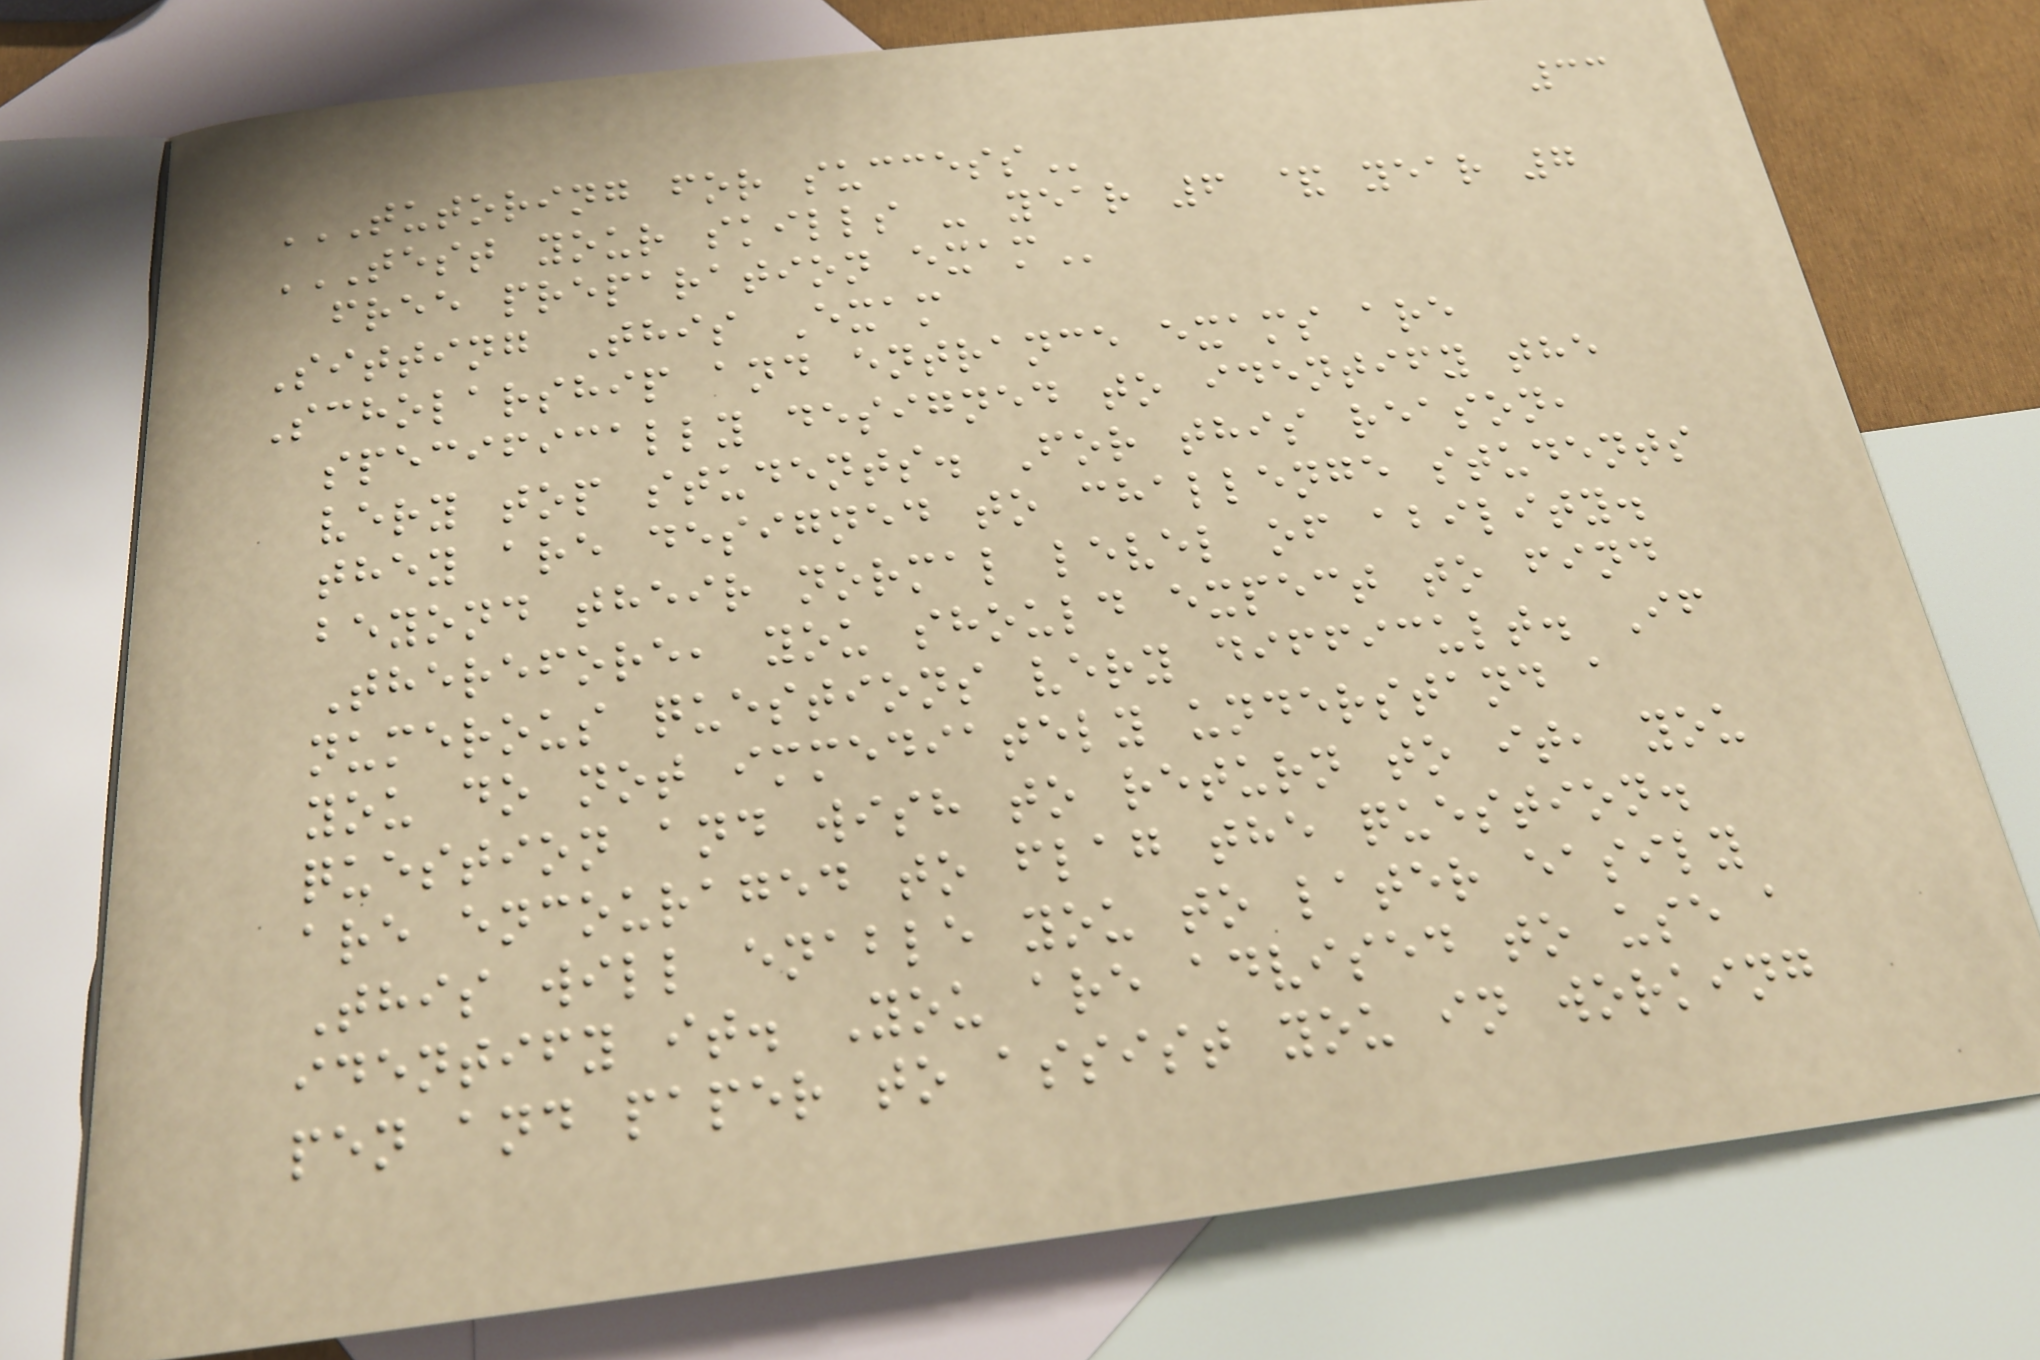33
TUTORING FOR SUCCESS
TEST YOUR SKILLS - YEAR 6 & YEAR 7
FREE PREPARATION EXAM
Sitting This Exam
Scholarship and entrance exams are
specifically designed to identify the
very top students. For this reason,
they are designed to challenge students
beyond their normal level of ability.
Therefore, you should expect to find
numerous questions very difficult. If
you do not immediately understand a
question and wish to return to it, you
are encouraged to flag the question.
This will enable you to later easily
identify it. You are advised to use a
pen and paper to assist you in working
